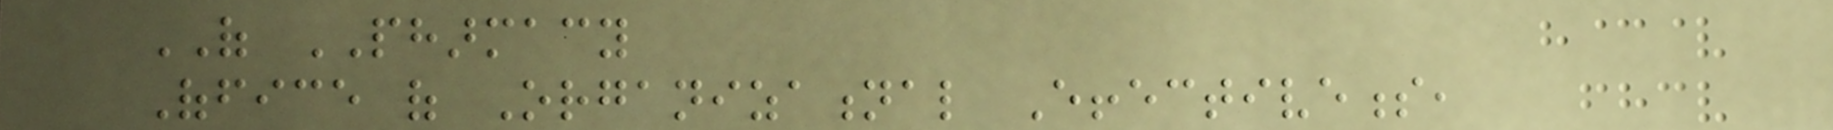OF PHARMACY
Office of Organizational Effectiveness,
